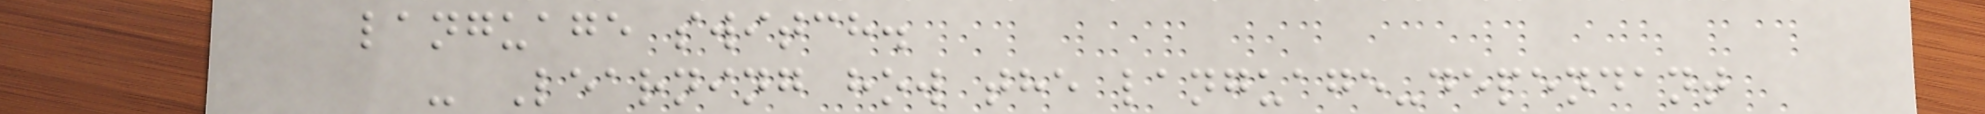language switch.
- Learning how the language-dependant
